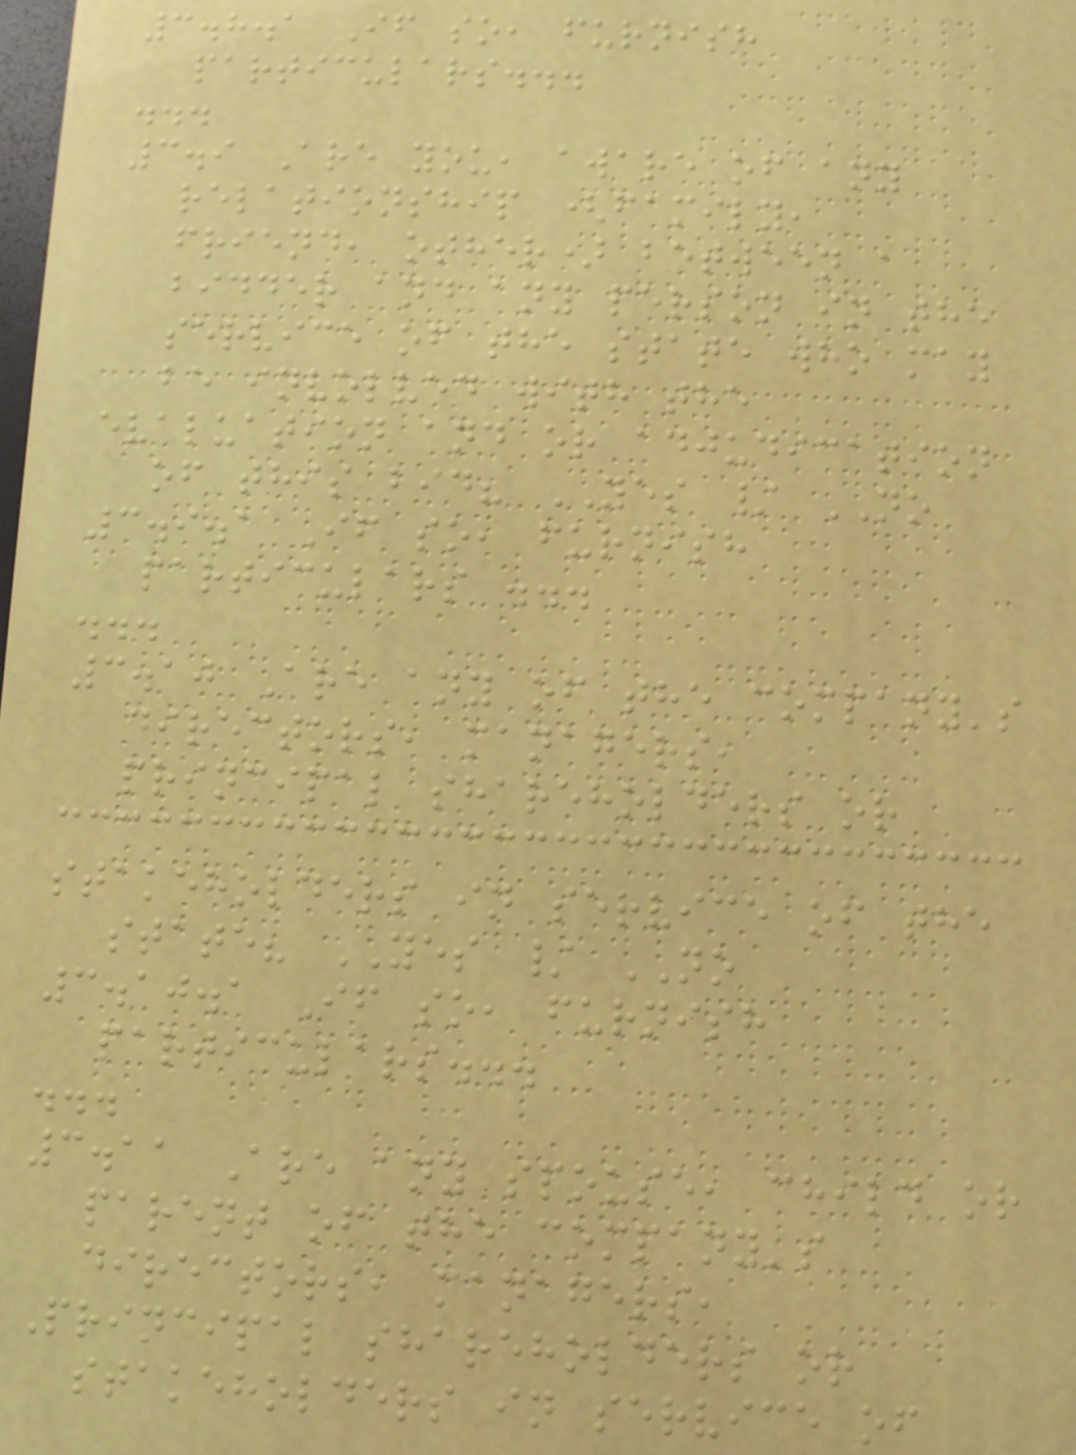3.8.1 If so, furnish
particulars...
...
3.9 Are you, aware of any
relationship (family,
friend, other) between a
bidder and any person in the
service of the state who may
be involved with the
evaluation and or adjudication
of this bid? YES / NO
3.9.1 If so, furnish
particulars ...
...
3.10 Are any of the company's
directors, managers,
principal shareholders or
stakeholders in service of the
state? YES / NO
3.10.1 If so, furnish
particulars...
...
3.11 Are any spouse, child or
parent of the company's
directors, managers,
Principal shareholders or
stakeholders in service of
